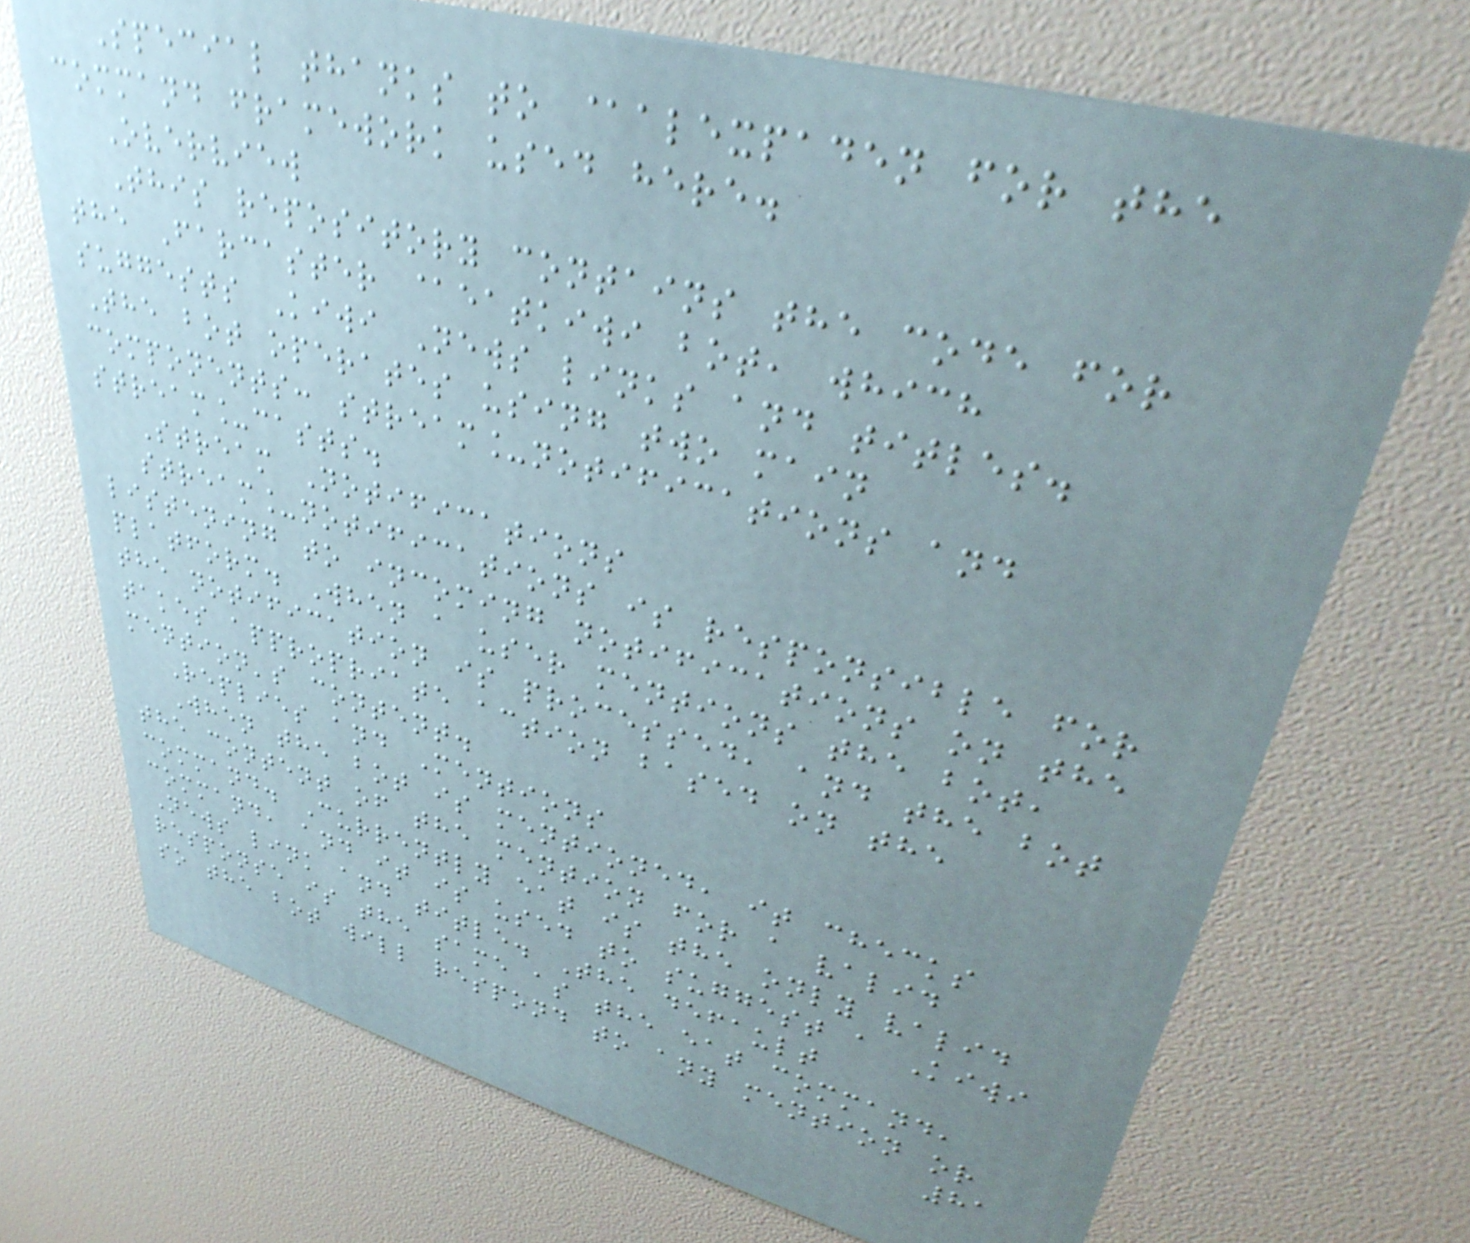Special thanks to @alexpaden for the
command framework used here.
Overview
This repository contains the code for
the Farcaster @eatkiwi bot, which
suggests Kiwi News links and titles.
The bot operates using two main
components: stream_notifications and
stream_casts.
Stream Notifications
stream_notifications is responsible for
listening to incoming notifications on the
platform. When a user mentions the bot,
the notification is processed, and the bot
takes appropriate action based on the
mention's content.
Replies and Mentions
When the bot is mentioned, it checks
the content of the mention for a valid
command. Currently eat is the only valid
command, and it is used to suggest a Kiwi
News link and title. The default
response is the same as the eat command,
so the bot will respond to any mention or
81
